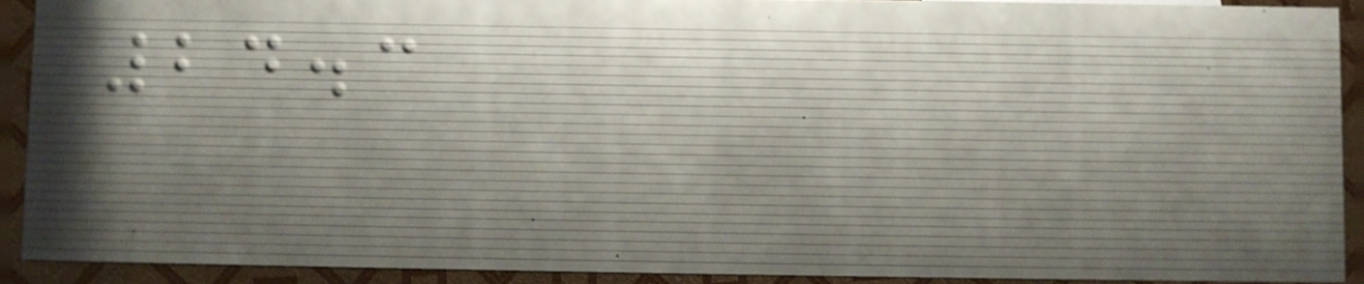24.3
